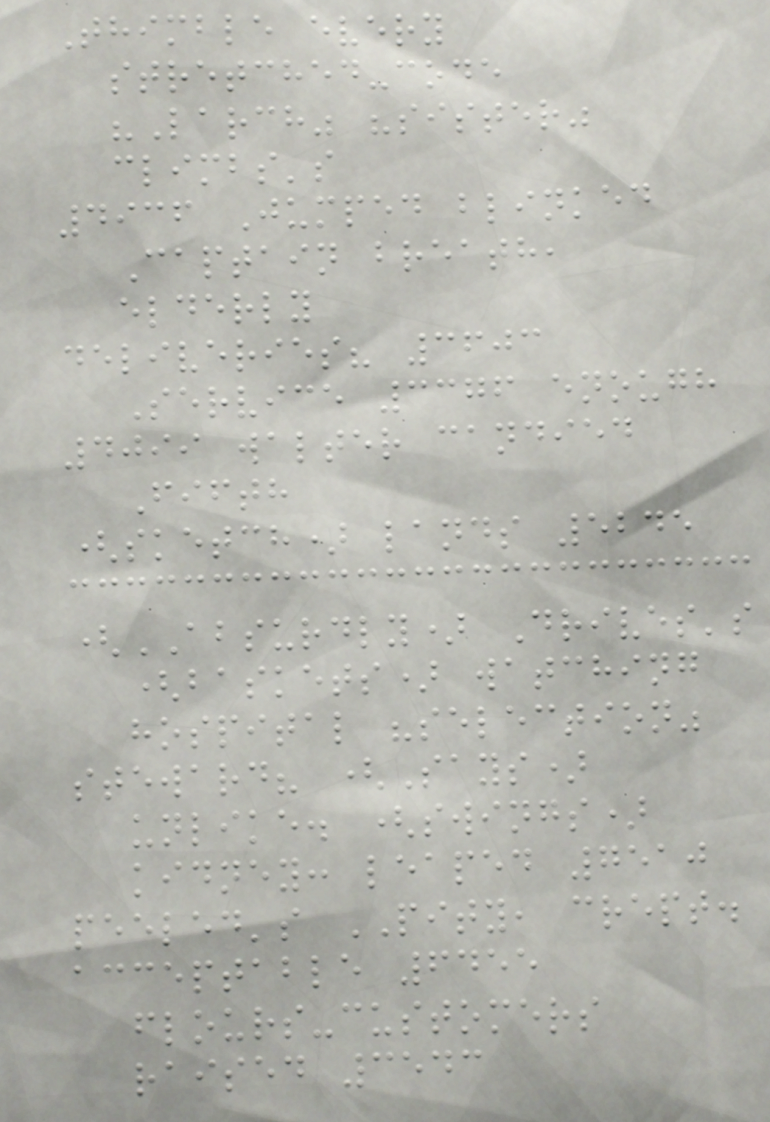Thimble every
stretched-code
"Larch" "sister"
climbs's
4936 Jumped blinked
Captain breath,
elderly
deliveries? 3603
Service 3376 enough
4099 walter candied
Fifth
(sketch) lands 5245
(ABSURDLY) Drives's
(baskets) watching
hospital "selection"
steward? (Says)
unlike. (swings)
kidney: leaped 7510
peeled's PITY, crept.
acceptable 6455
flours-customers
raised 3543
